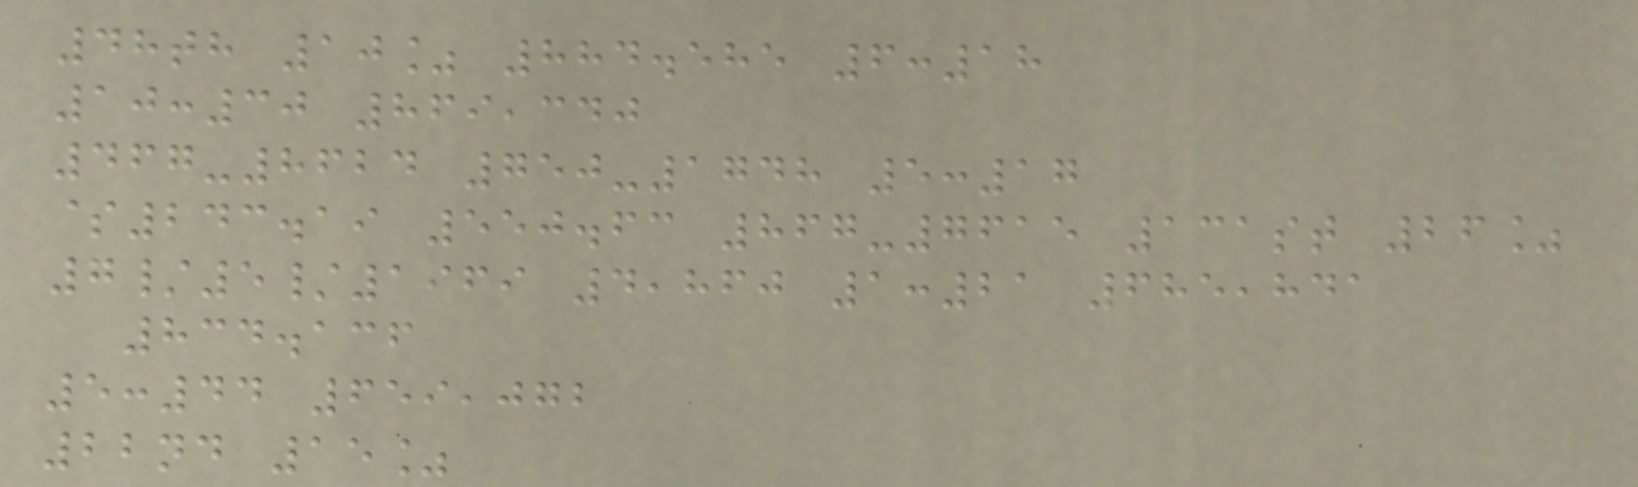48th 10% 884.585 6:18
10:30 869,340
467-8624 750-1748 5:17
$243.19 550.63 867-7615 131st 26%
7/5/1969 4,860 1:21 685,841
834.136
5:44 659,072
22nd 15%
